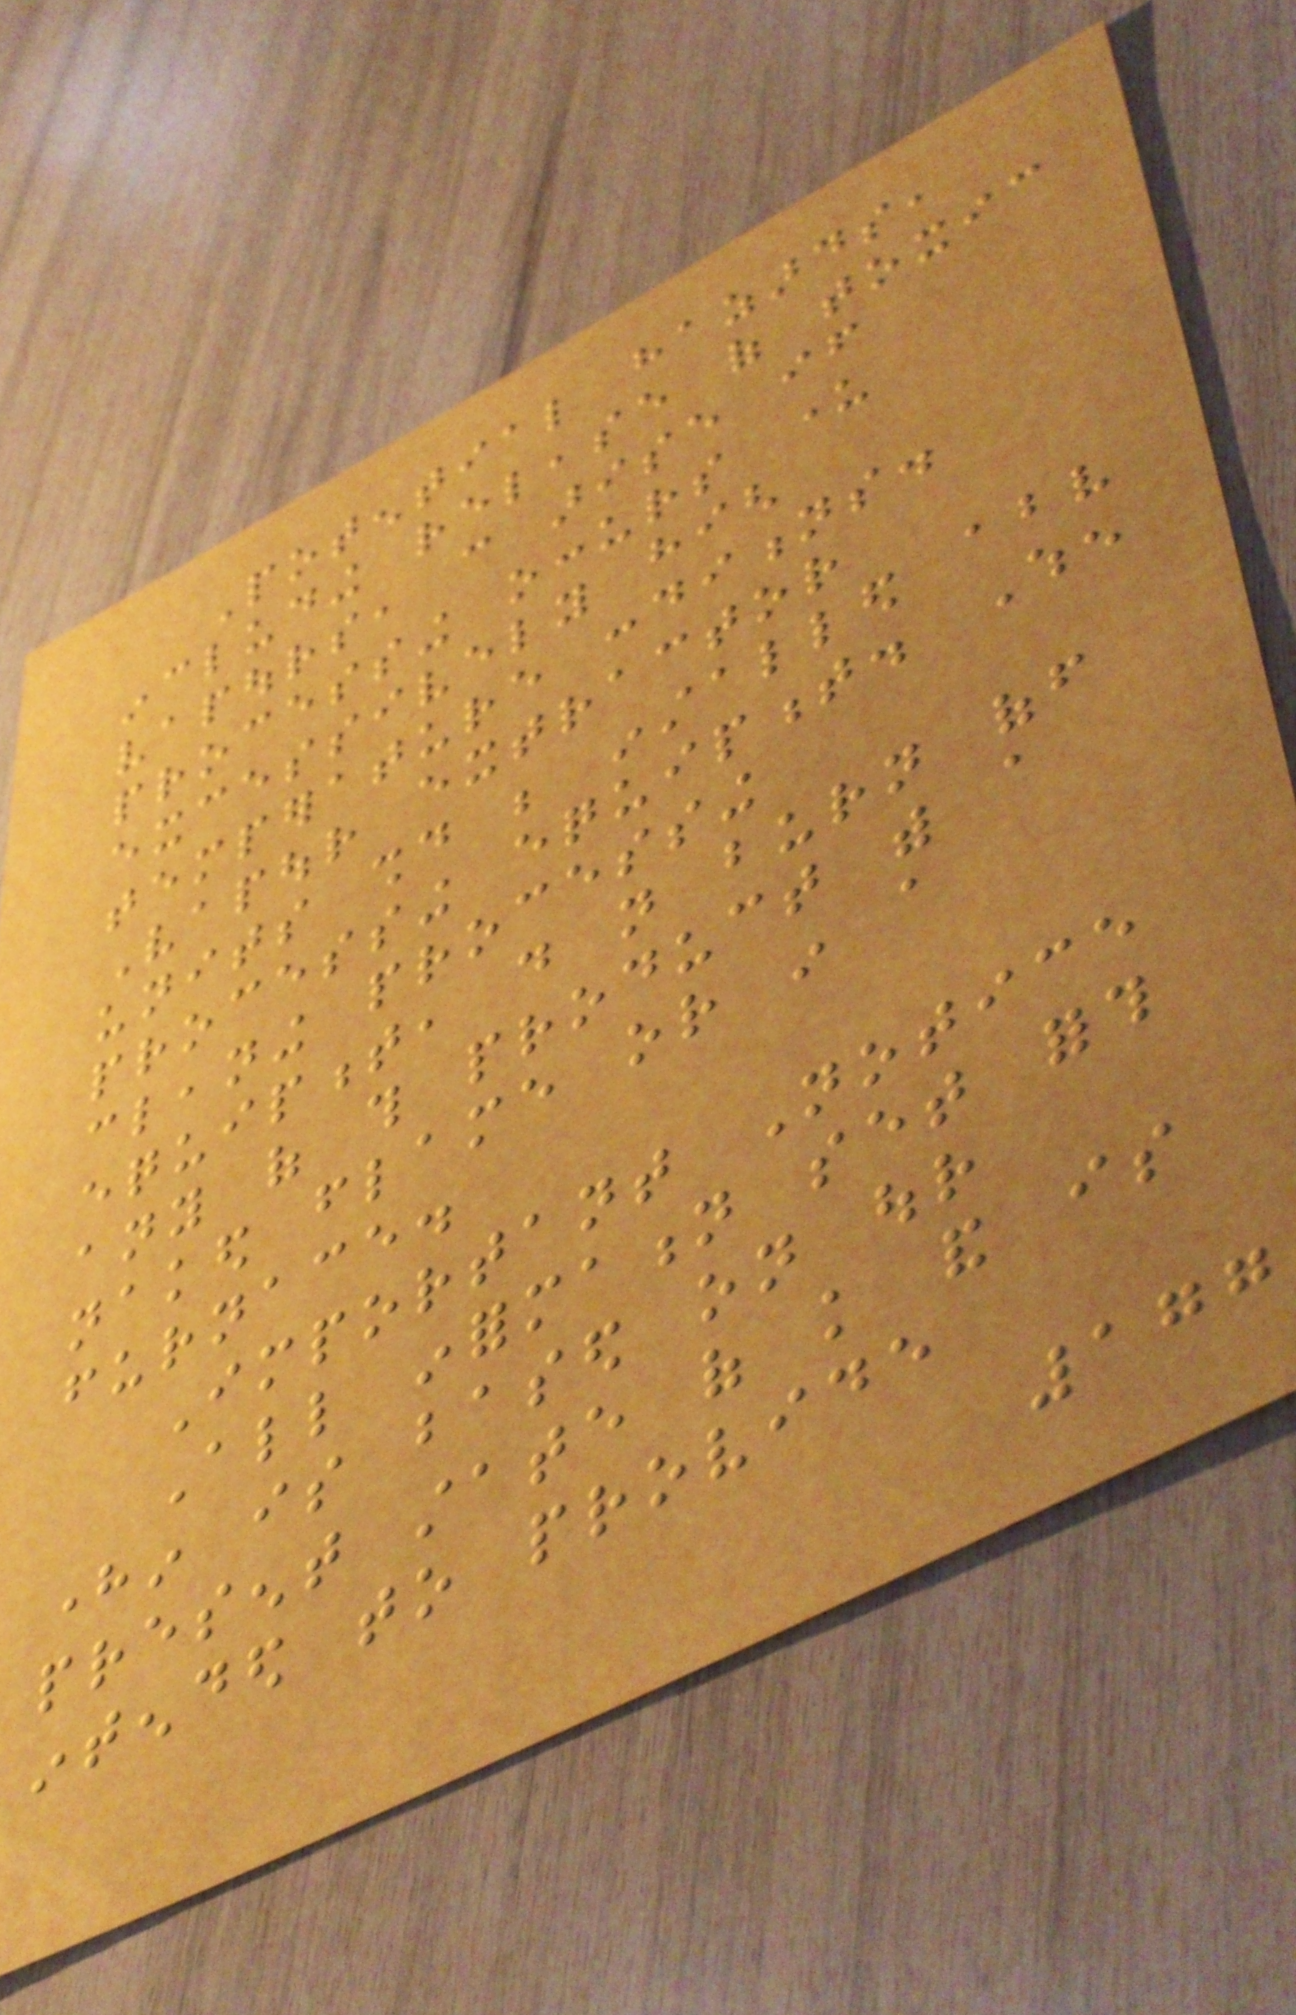Potential hazards,
including release of toxic
vapours, can arise if
processing occurs under
excessively high
temperature conditions.
Vapour extractor
units should be installed above
processing equipment. When
cleaning processing
equipment, do not burn off
any of this product with a
naked flame or in a
furnace.
Important Notice
All information set forth
herein is based on our
present state of knowledge and is
intended to provide
177
